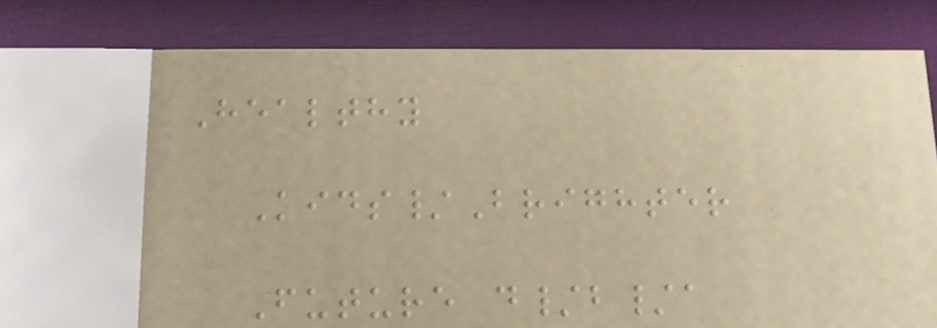Healthy
Kids/Brighter
Future d/b/a
